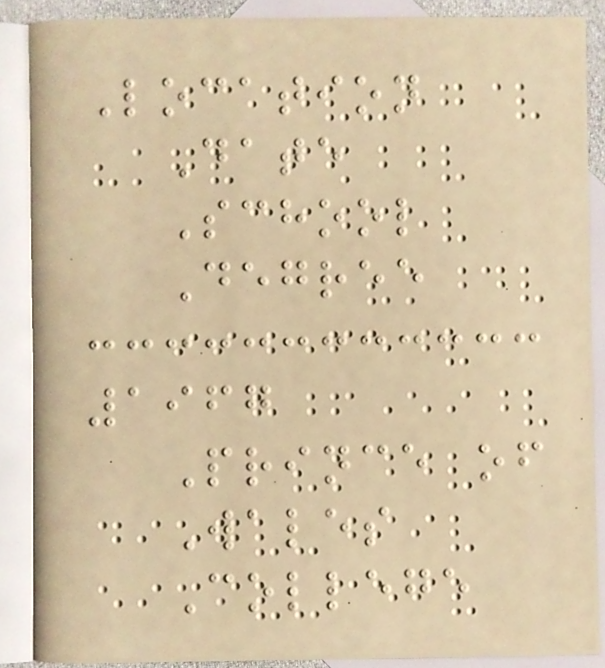Location
Date
School
Degree
1967
Prince of
Wales
College
